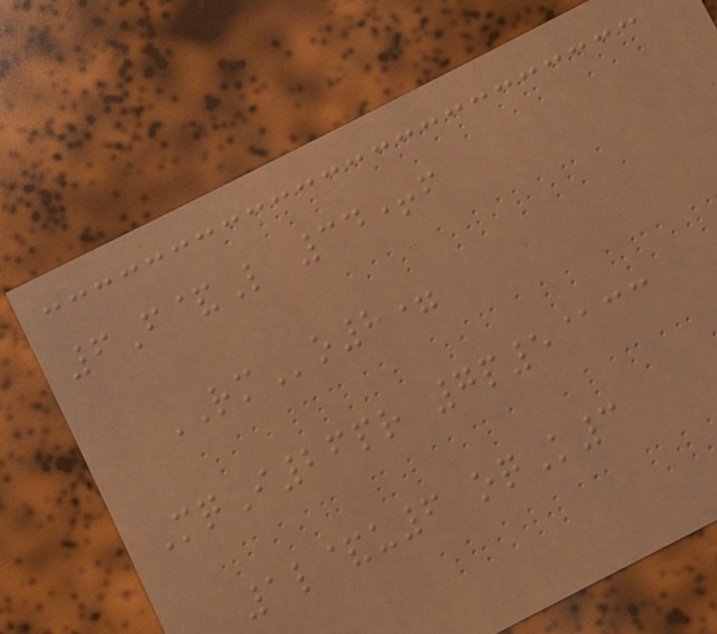6F&L 34+f
RMo8=
MqI26pr 7p5@cc
1l&u6 oqK3
